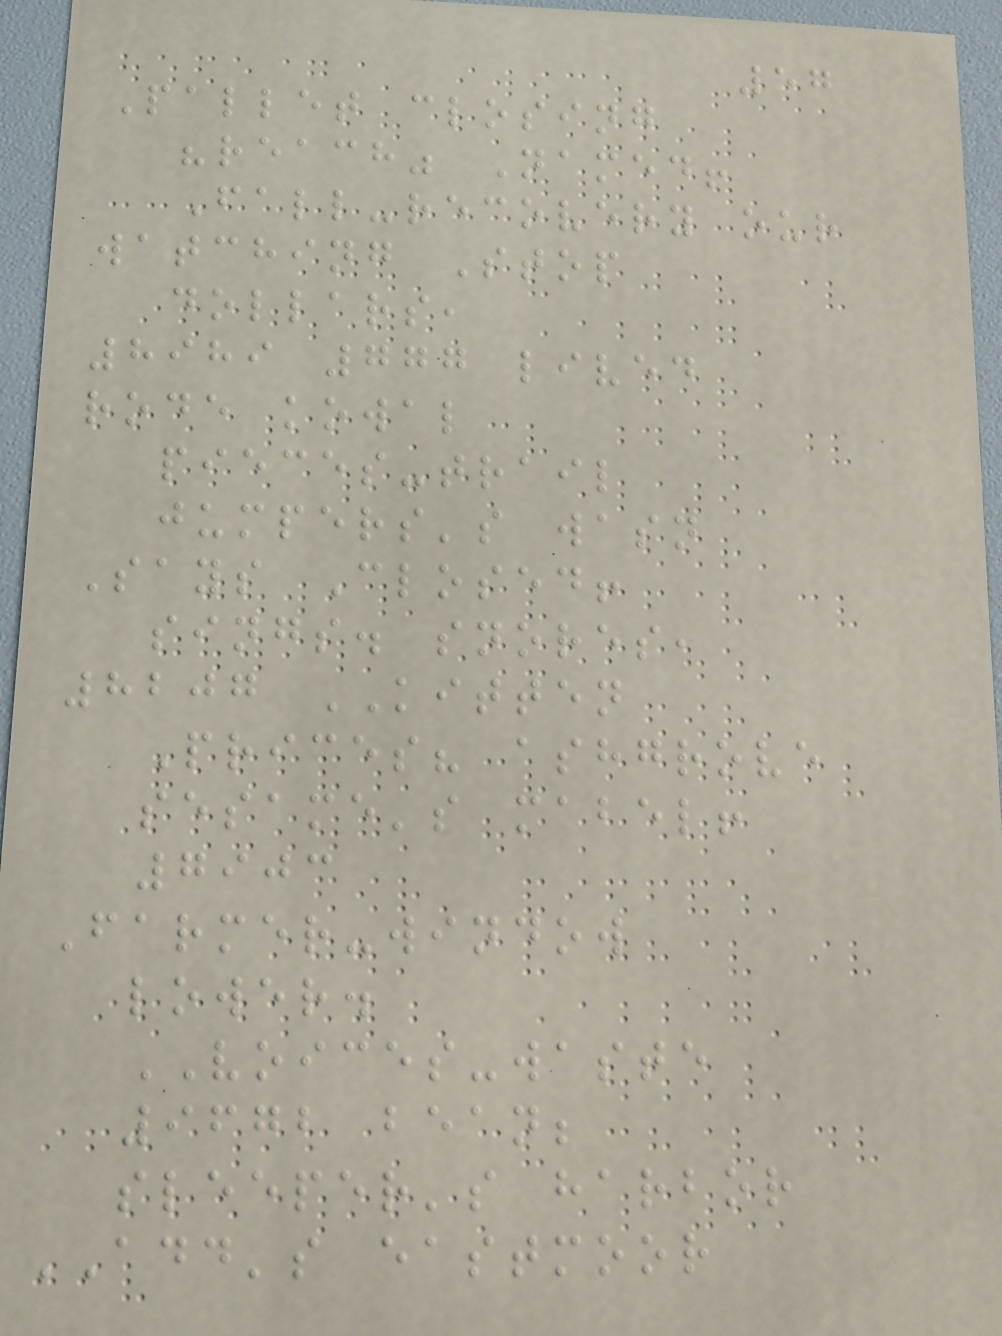57
Pallet closing
"reach" Named!
Fall-recovery our
watching Stop
dollars,
8989 777 lived
rode kowal
pieces-trail
jumpers's wasn
Says Closed!
sings. snores,
8207 KITTEN
Prices? ashgrove
sesame's mabel!
7903
Farmer-window
lower.
VOICES-waste
9672 bean;
sleeper's harbor
ADD's eastmoor
